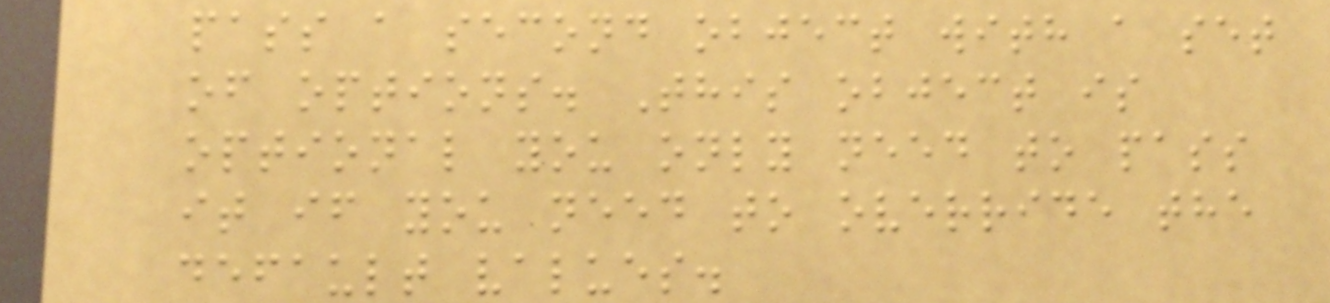pass a second object with a set
of options. This object is
optional you only need to pass
it if you need to override the
default values.
